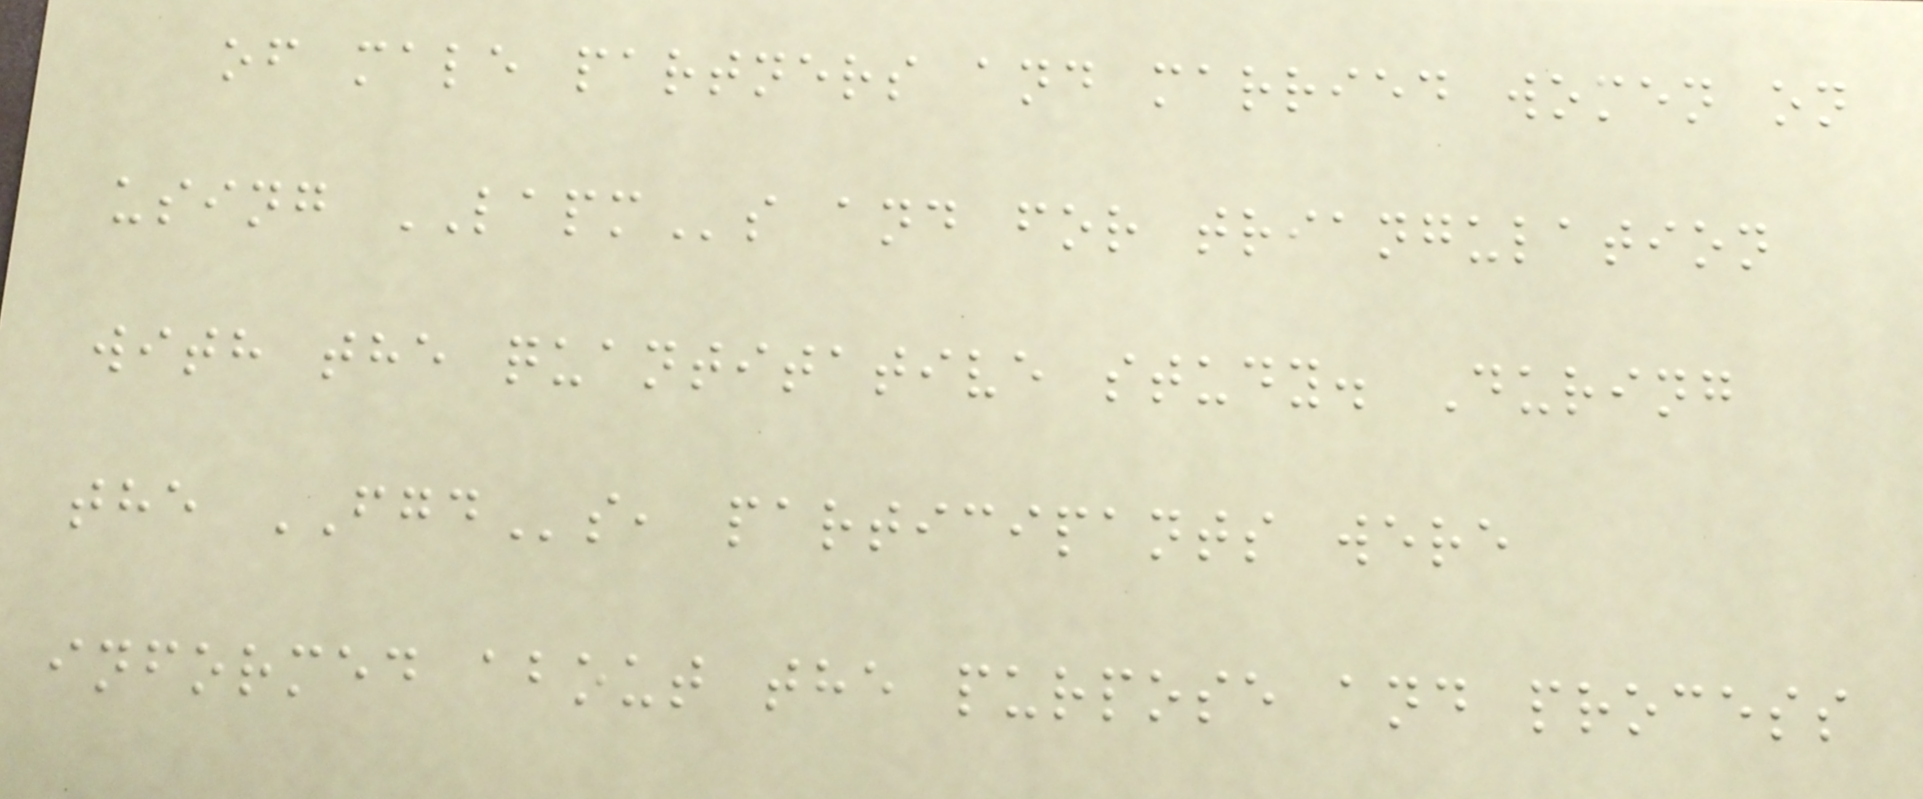of male partners and married women on
using LAPMs and for triangulation
with the quantitative study. During
the FGDs, participants were
informed about the purpose and process
